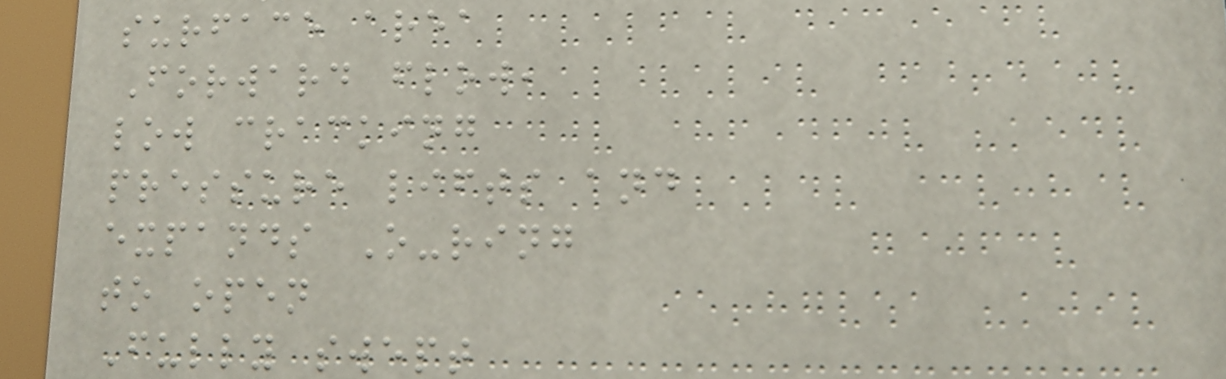surface area
Forward flow,
low cracking
pressure lifts and
expands O-ring
to open
Fully swept
